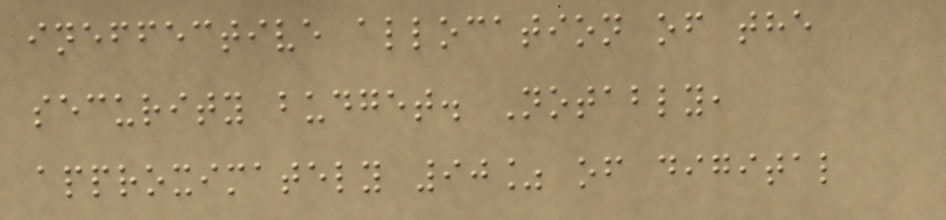ineffective allocation of the
security budget. Notably,
approximately 90% of digital
